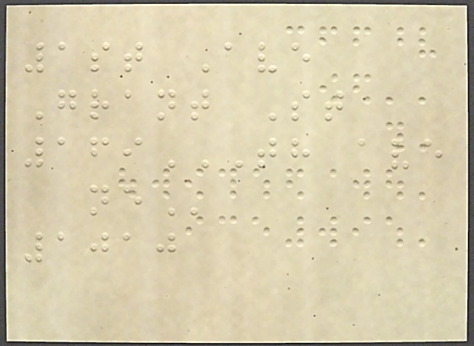1st Ave
Grant St
169TH AVE
NE
1010
